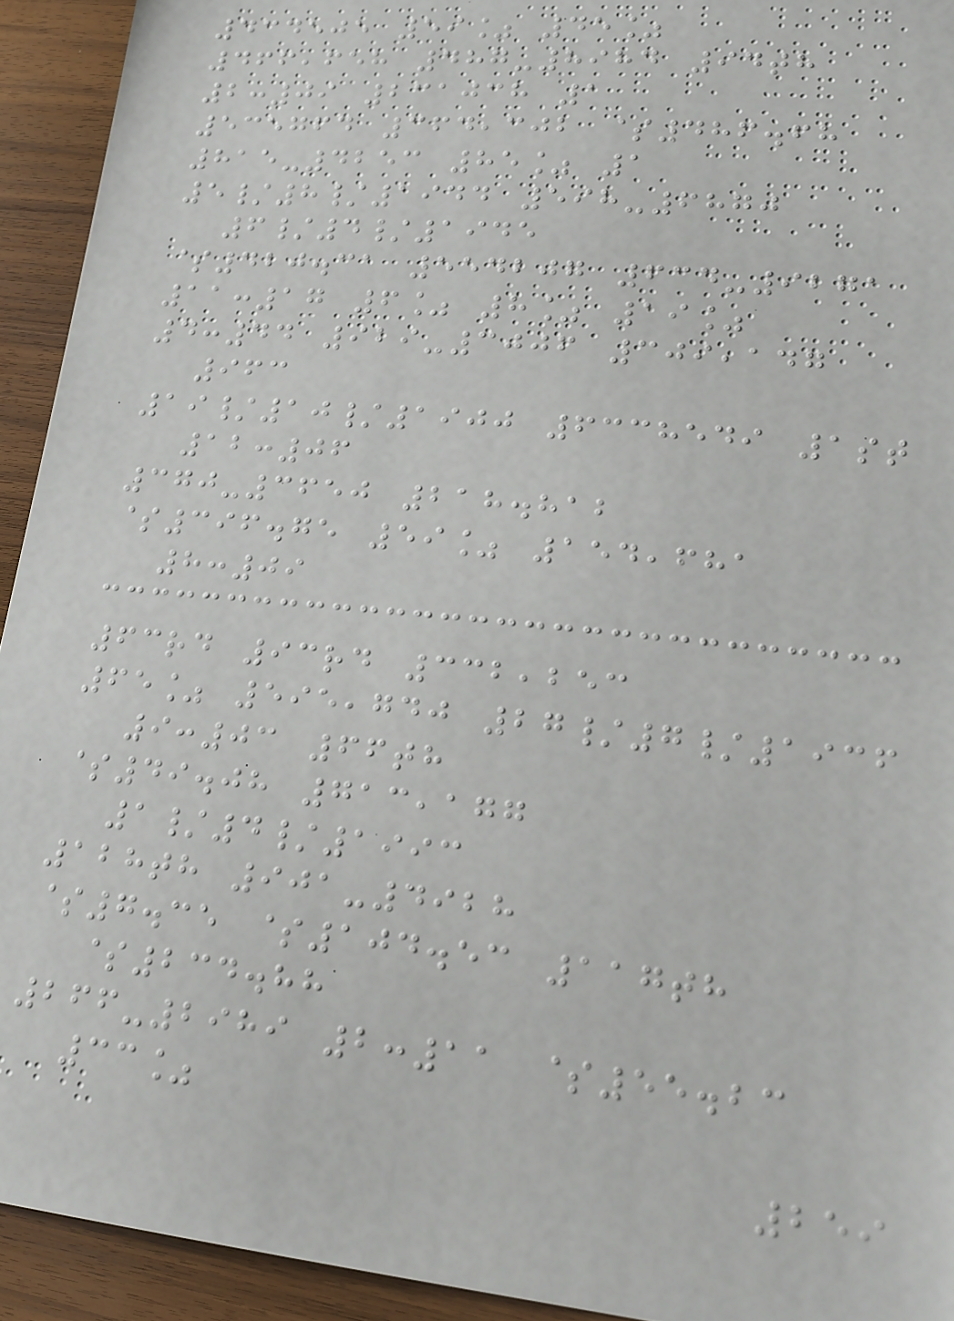434505 59% 45%
466,658 487-8984 94th
2:09 231038 1
535764 364,302 $486.68
815-4253 85% 1
5/8/1944 598-6870
6/4/1945
$420.31 554207 634-9271
11:17 6% 8% 19%
4:44 929-3006 309,147
963
19/10/1900 6338549 1st
12:06
370-3650 218.812
$396.75 59% 154,681
8:09
63rd 93rd 332,253
65% 595,740 27/7/1936
9:03 66th
$49.08 713,177
1/4/1993
128th 901-4928
$7.35 $104.53 117th
$234.88
266-2989 2:11 $55.23
33%
259
